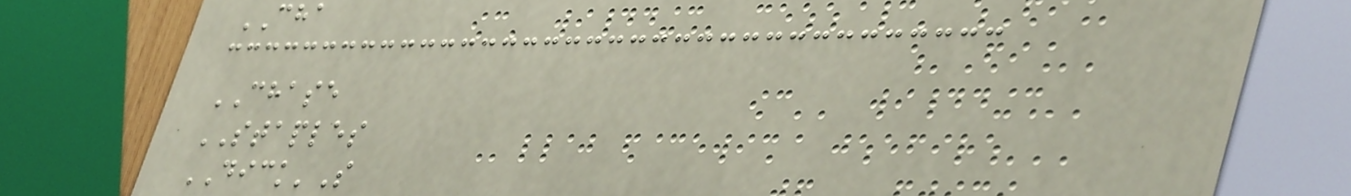CHA
CHASE
STAPLES
DICK'S
